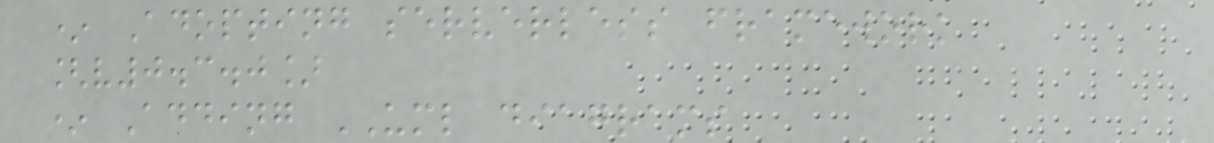* Adopting serverless framework
[v0.3.0]
* Adding UML diagrams
